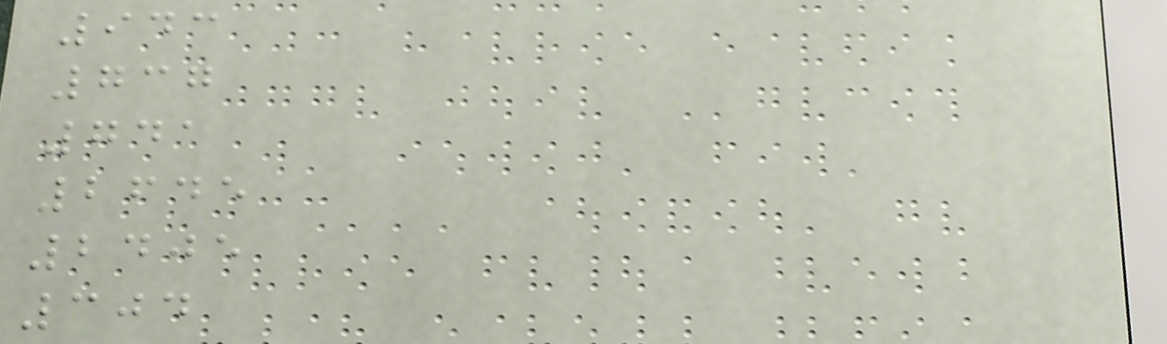943
737
741
2645
2405
304
